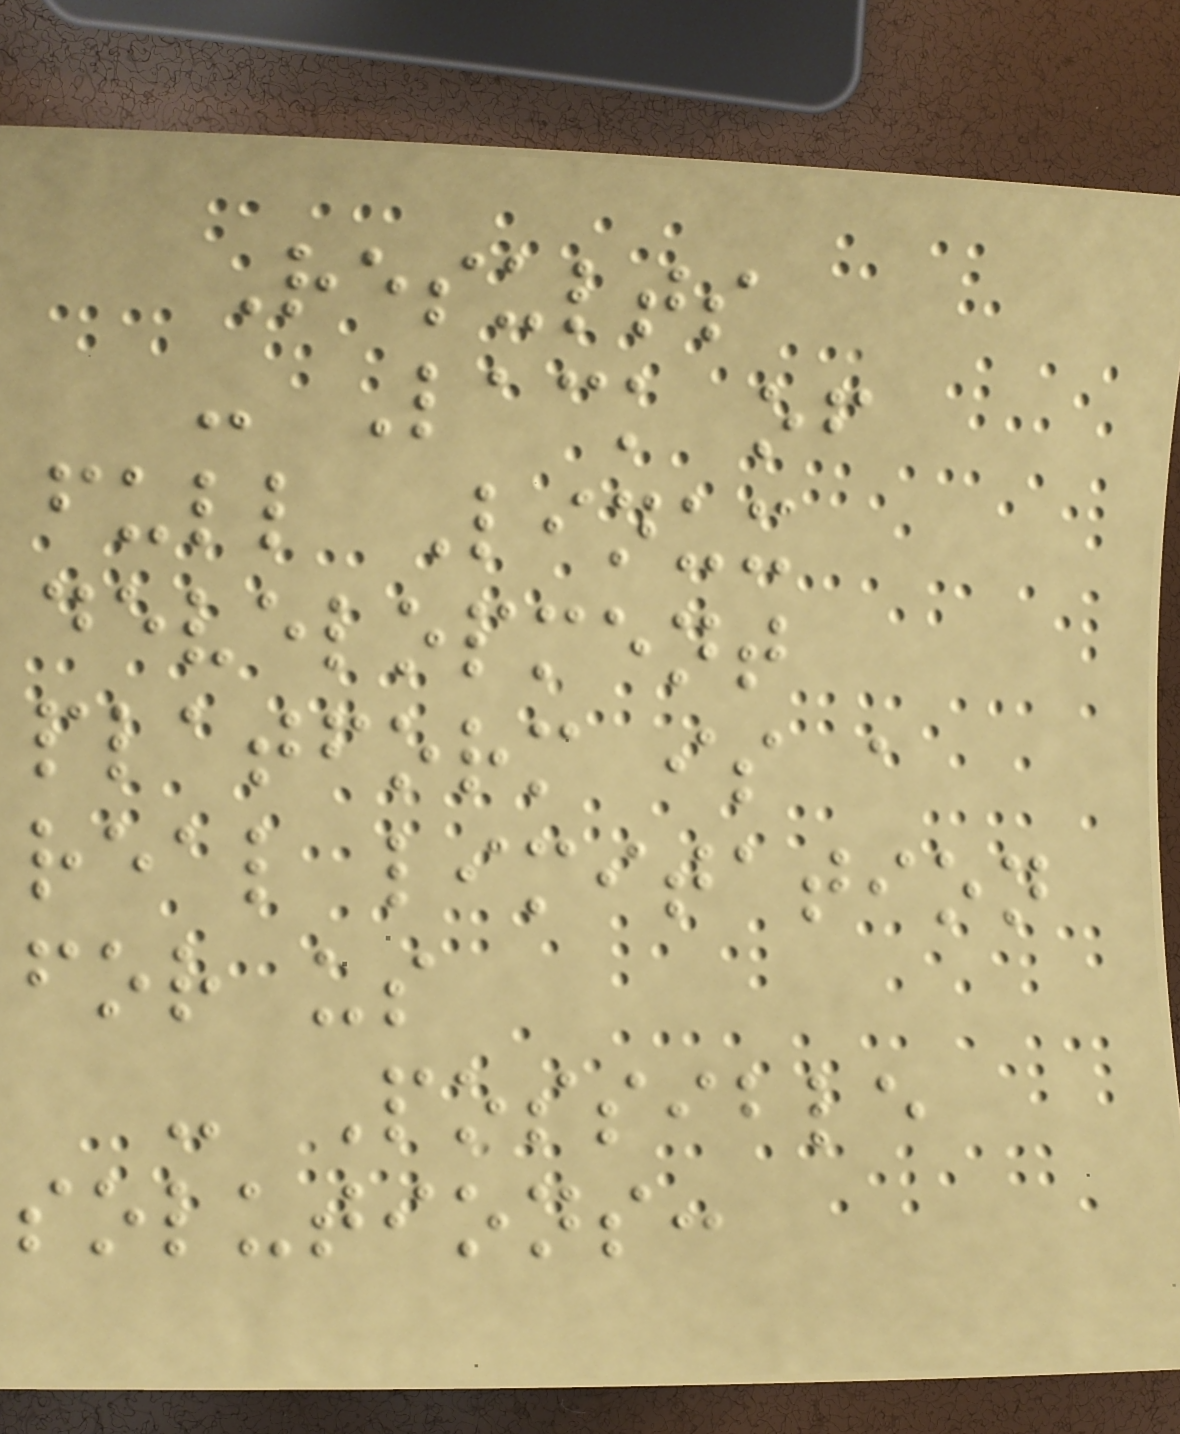Results
- Lack of
full Linux
development
platform is a
real limitation
for us
- Possible
solutions:
